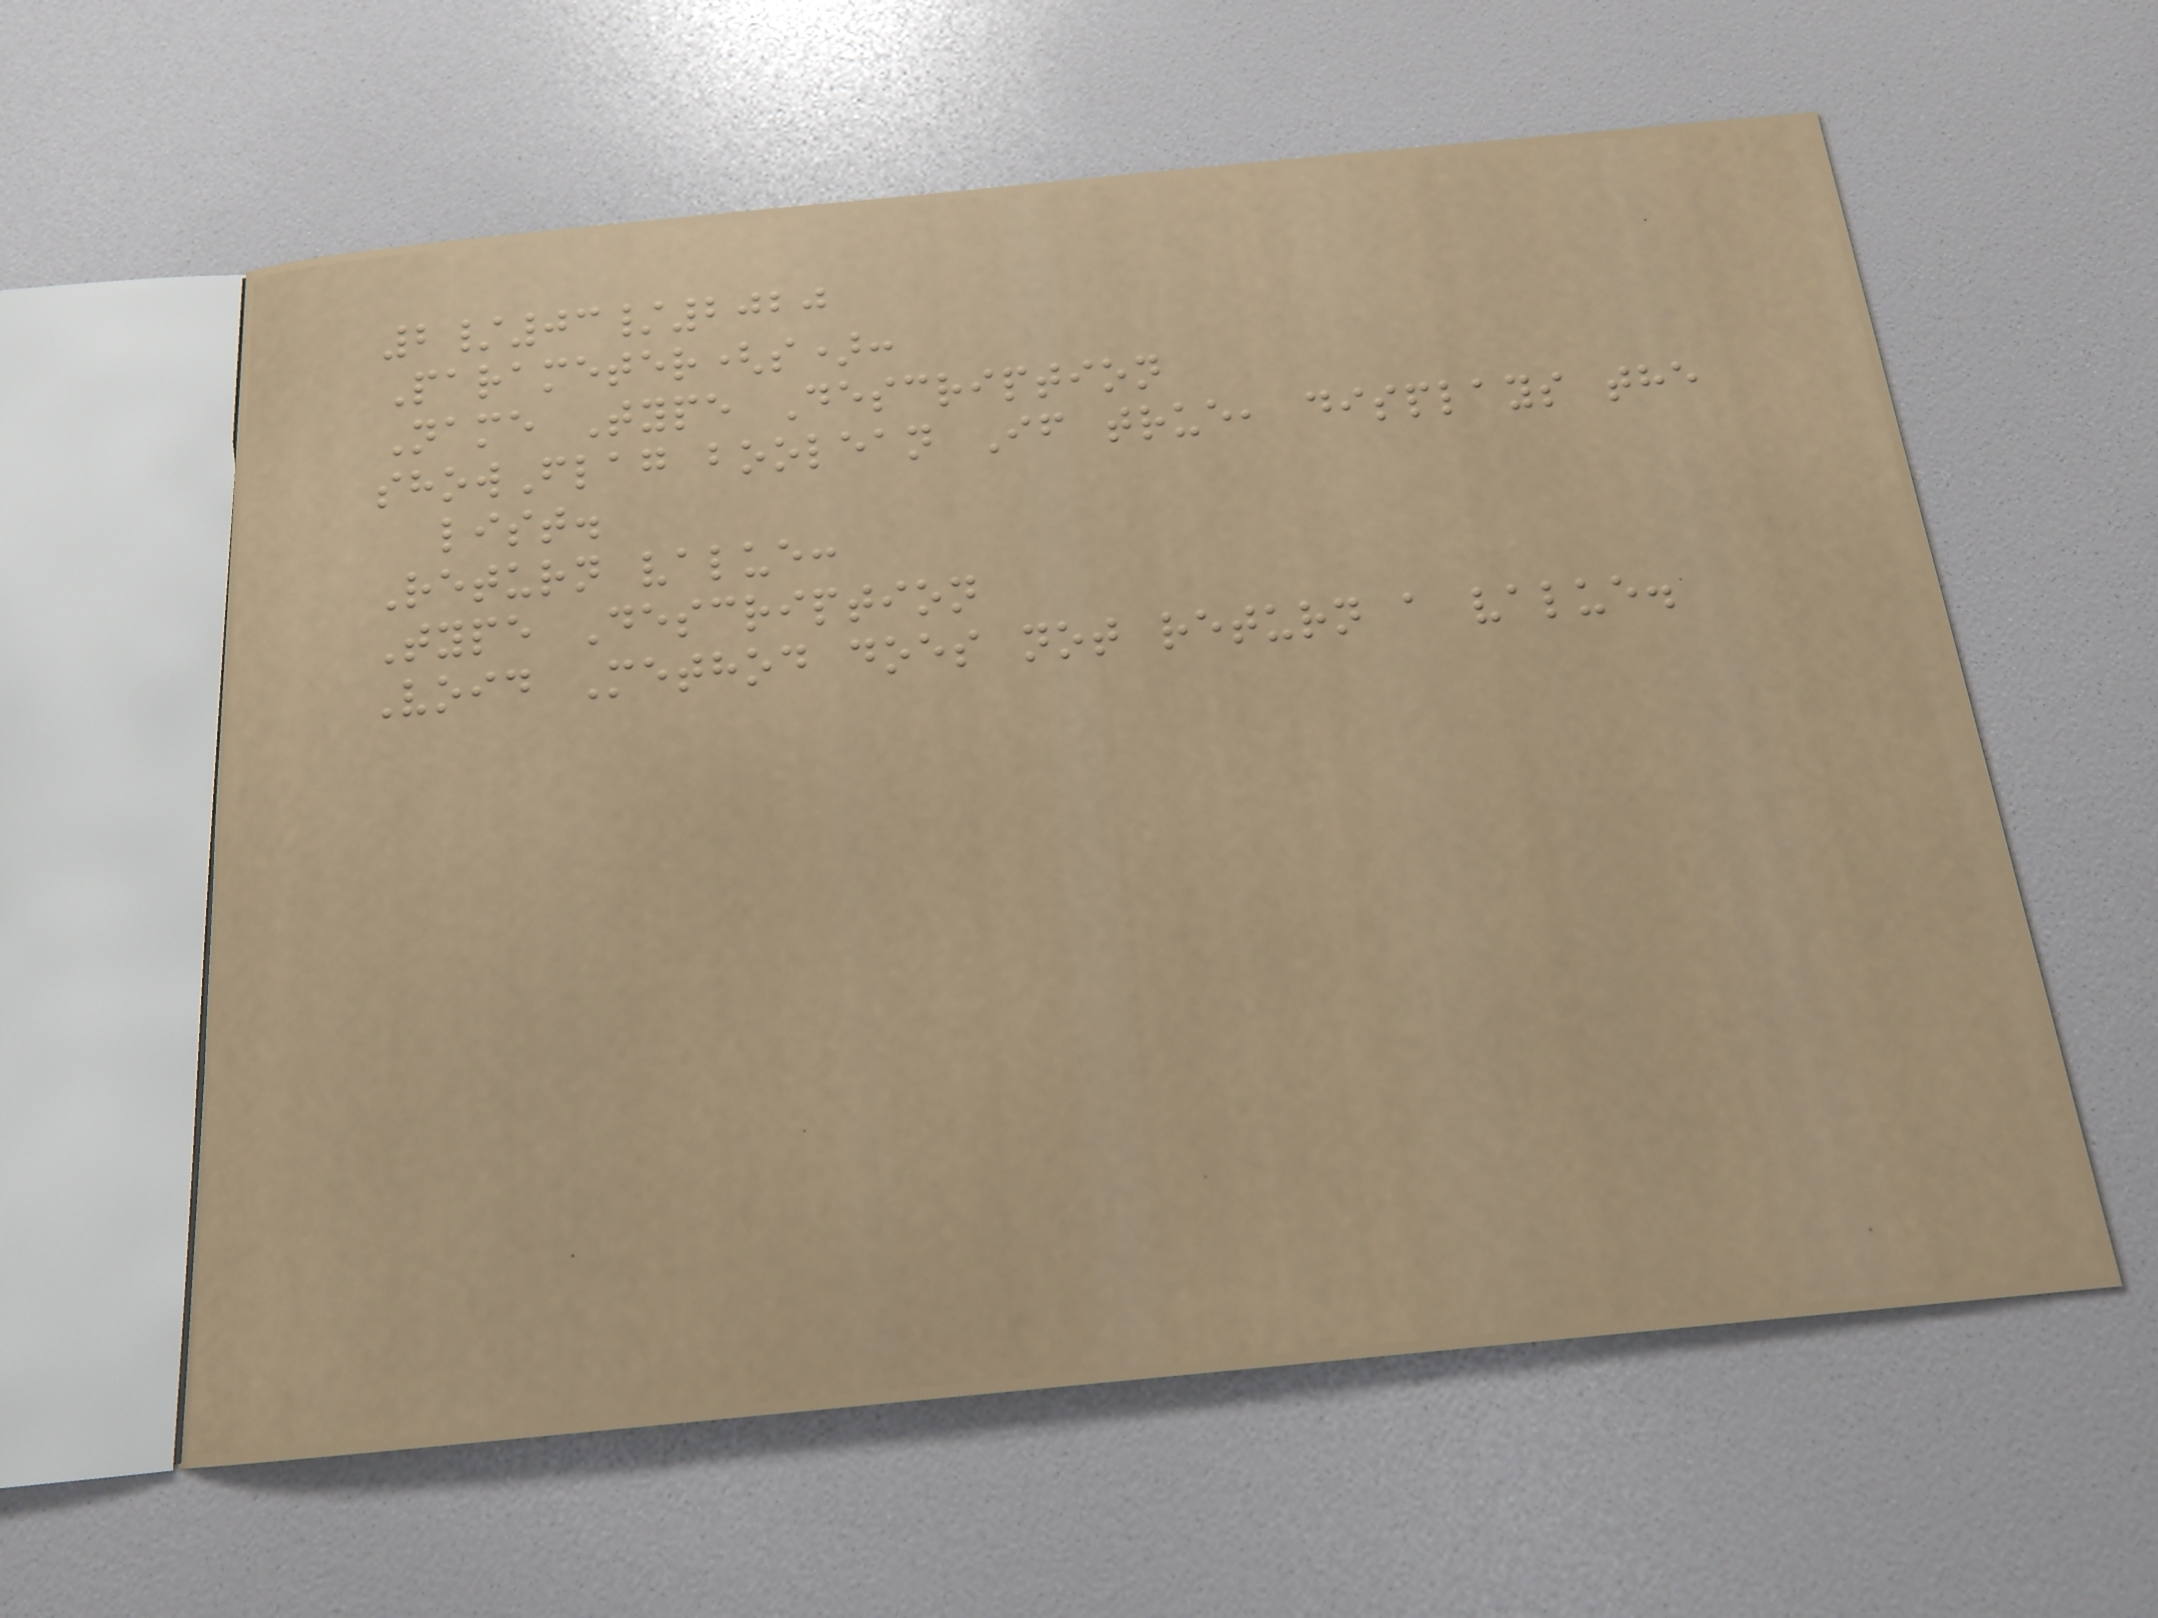2/03/2020
Parameter(s):
Name Type Description
showFlag boolean If true, displays the
list.
Return value:
Type Description
Void Method does not return a value.
